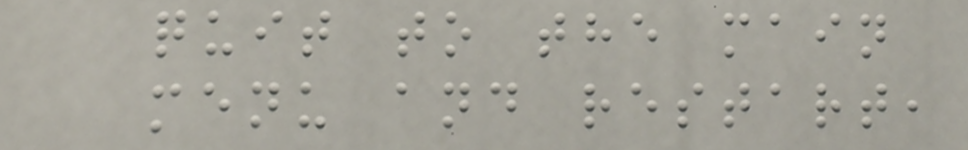quit to the main
menu and restart,
